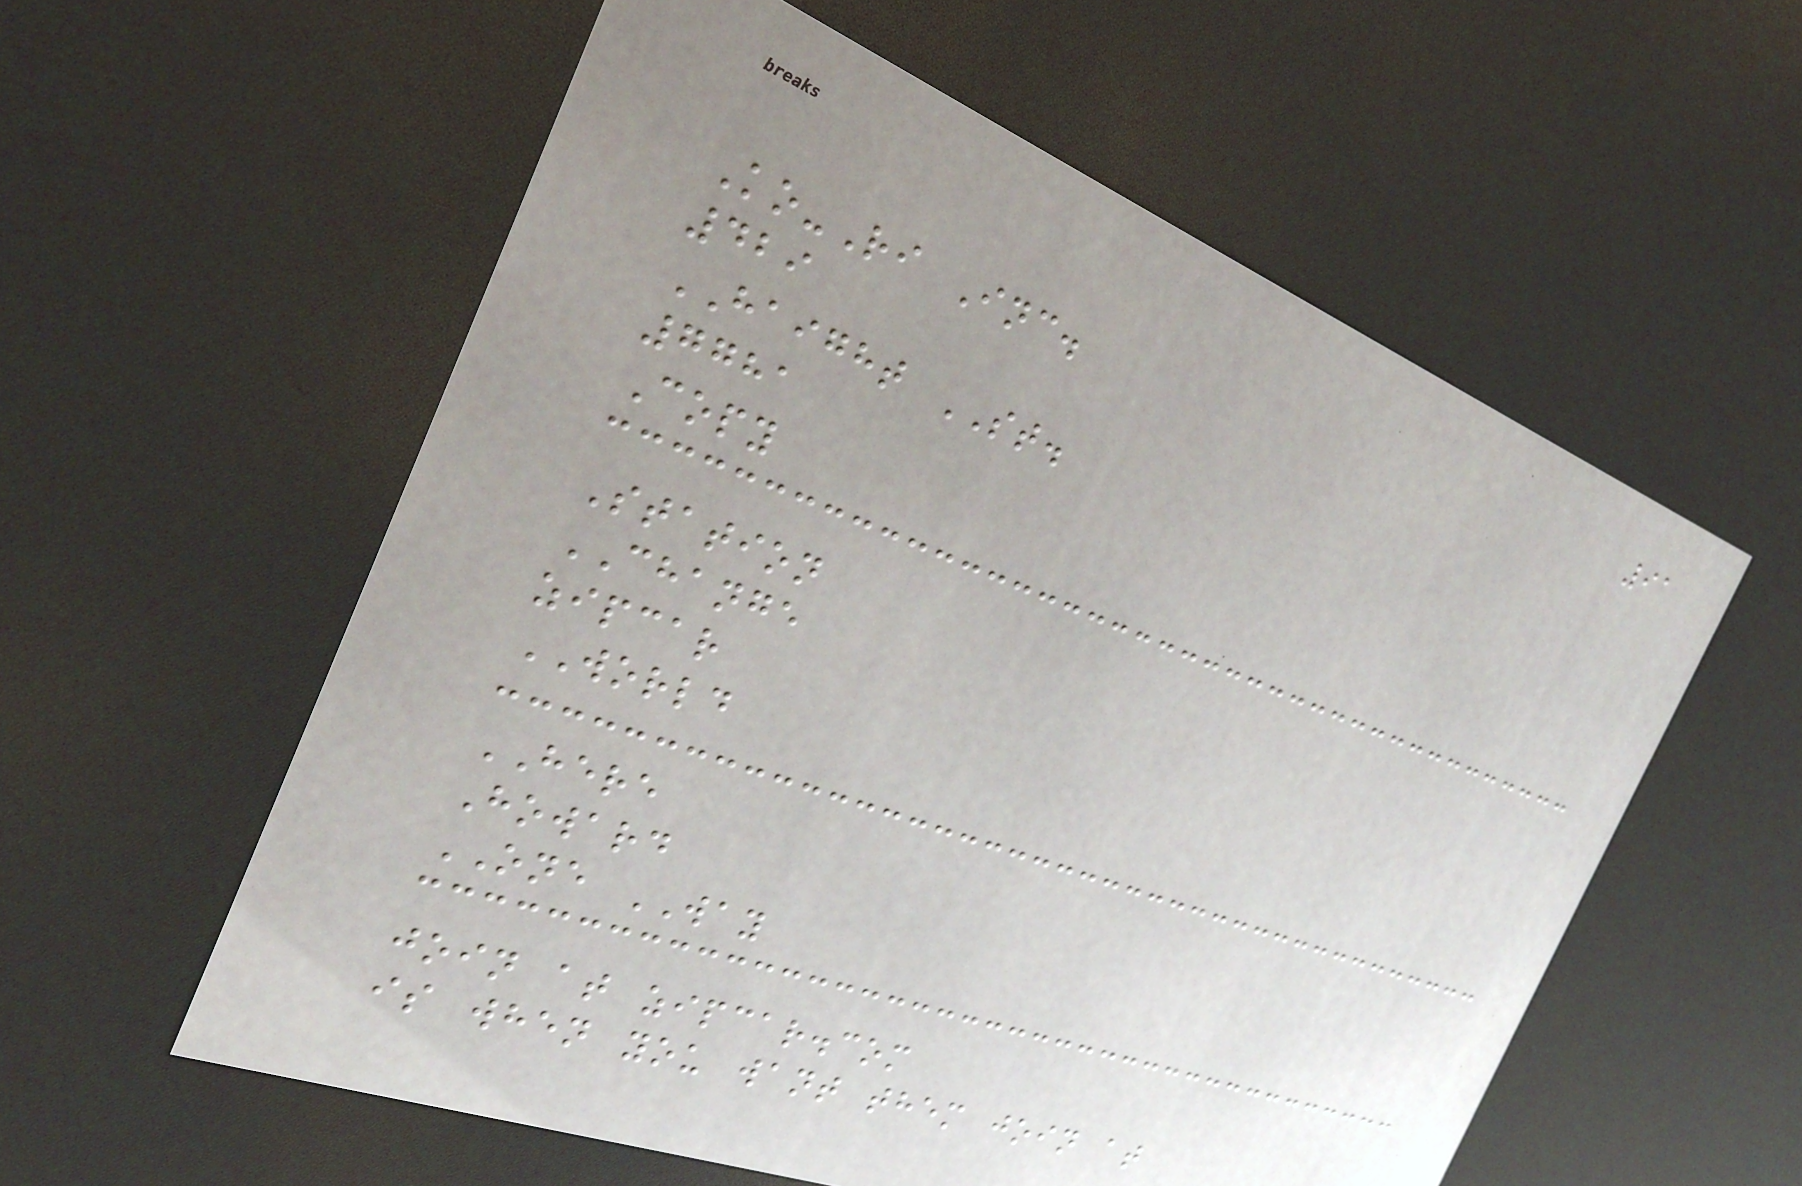91
Ko-Ri Inc.
429
HAIGHT ST.
7781
Copy
Station
CHANGE
zipcar
WORLD
HERE
Howard
ONE WAY
join at zipcar.com
is when you want them join at
